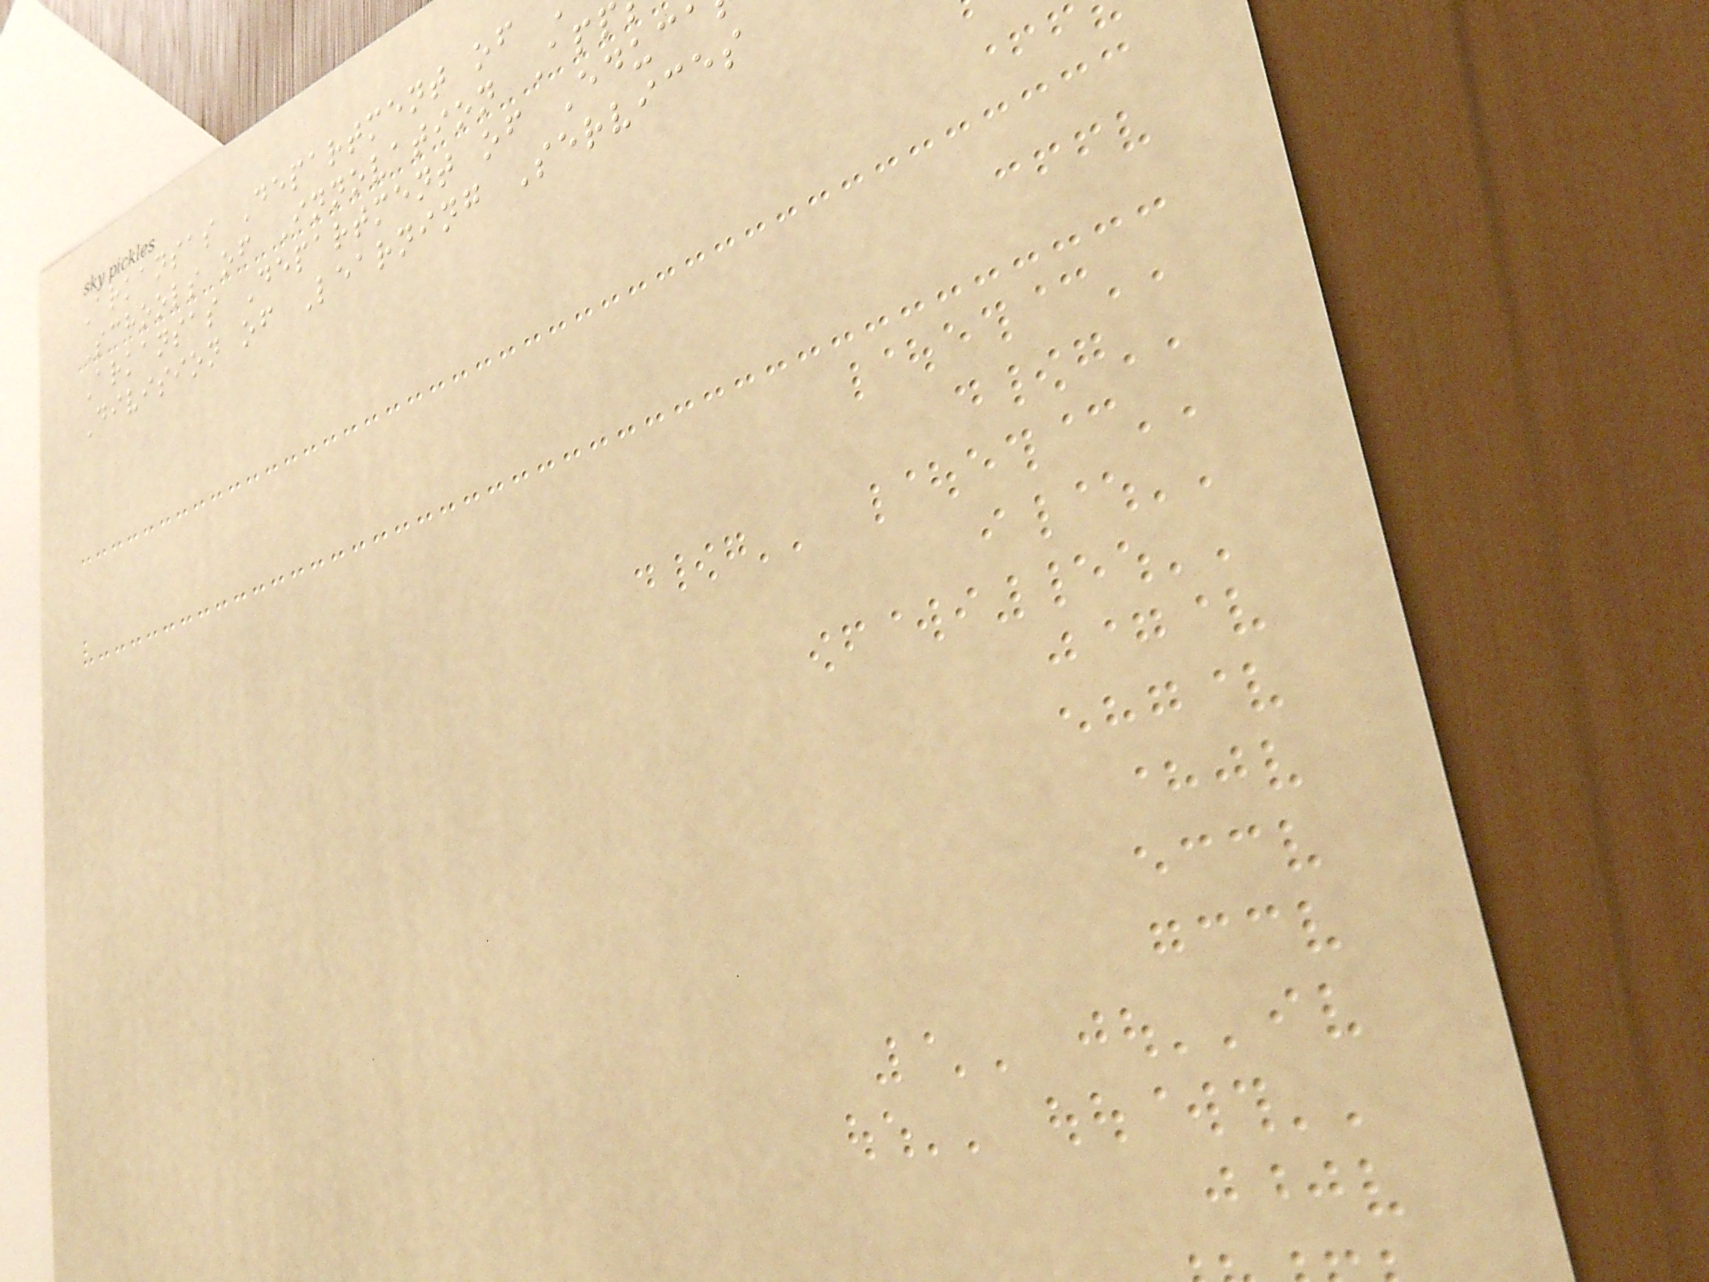Arkansas Department of
Schools of Innovation App
Arkansas Department of Educ
Division of Learning Services
